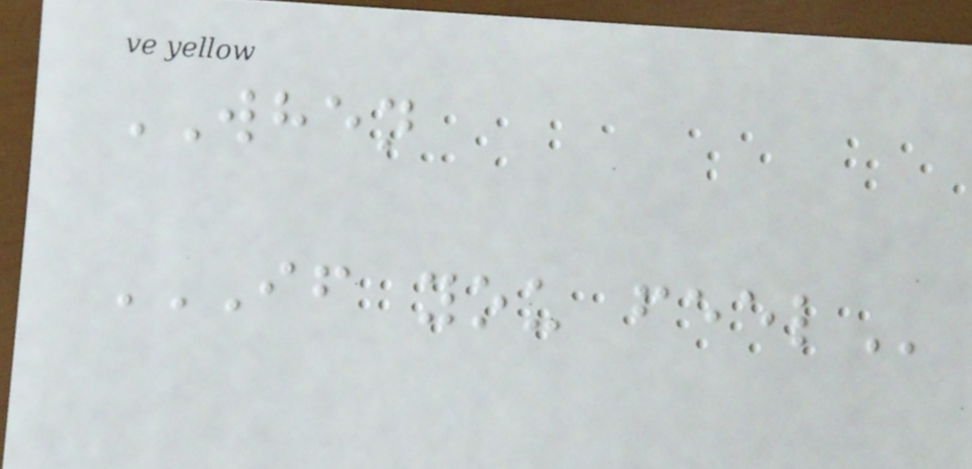WHEN
IF YOU FEEL
